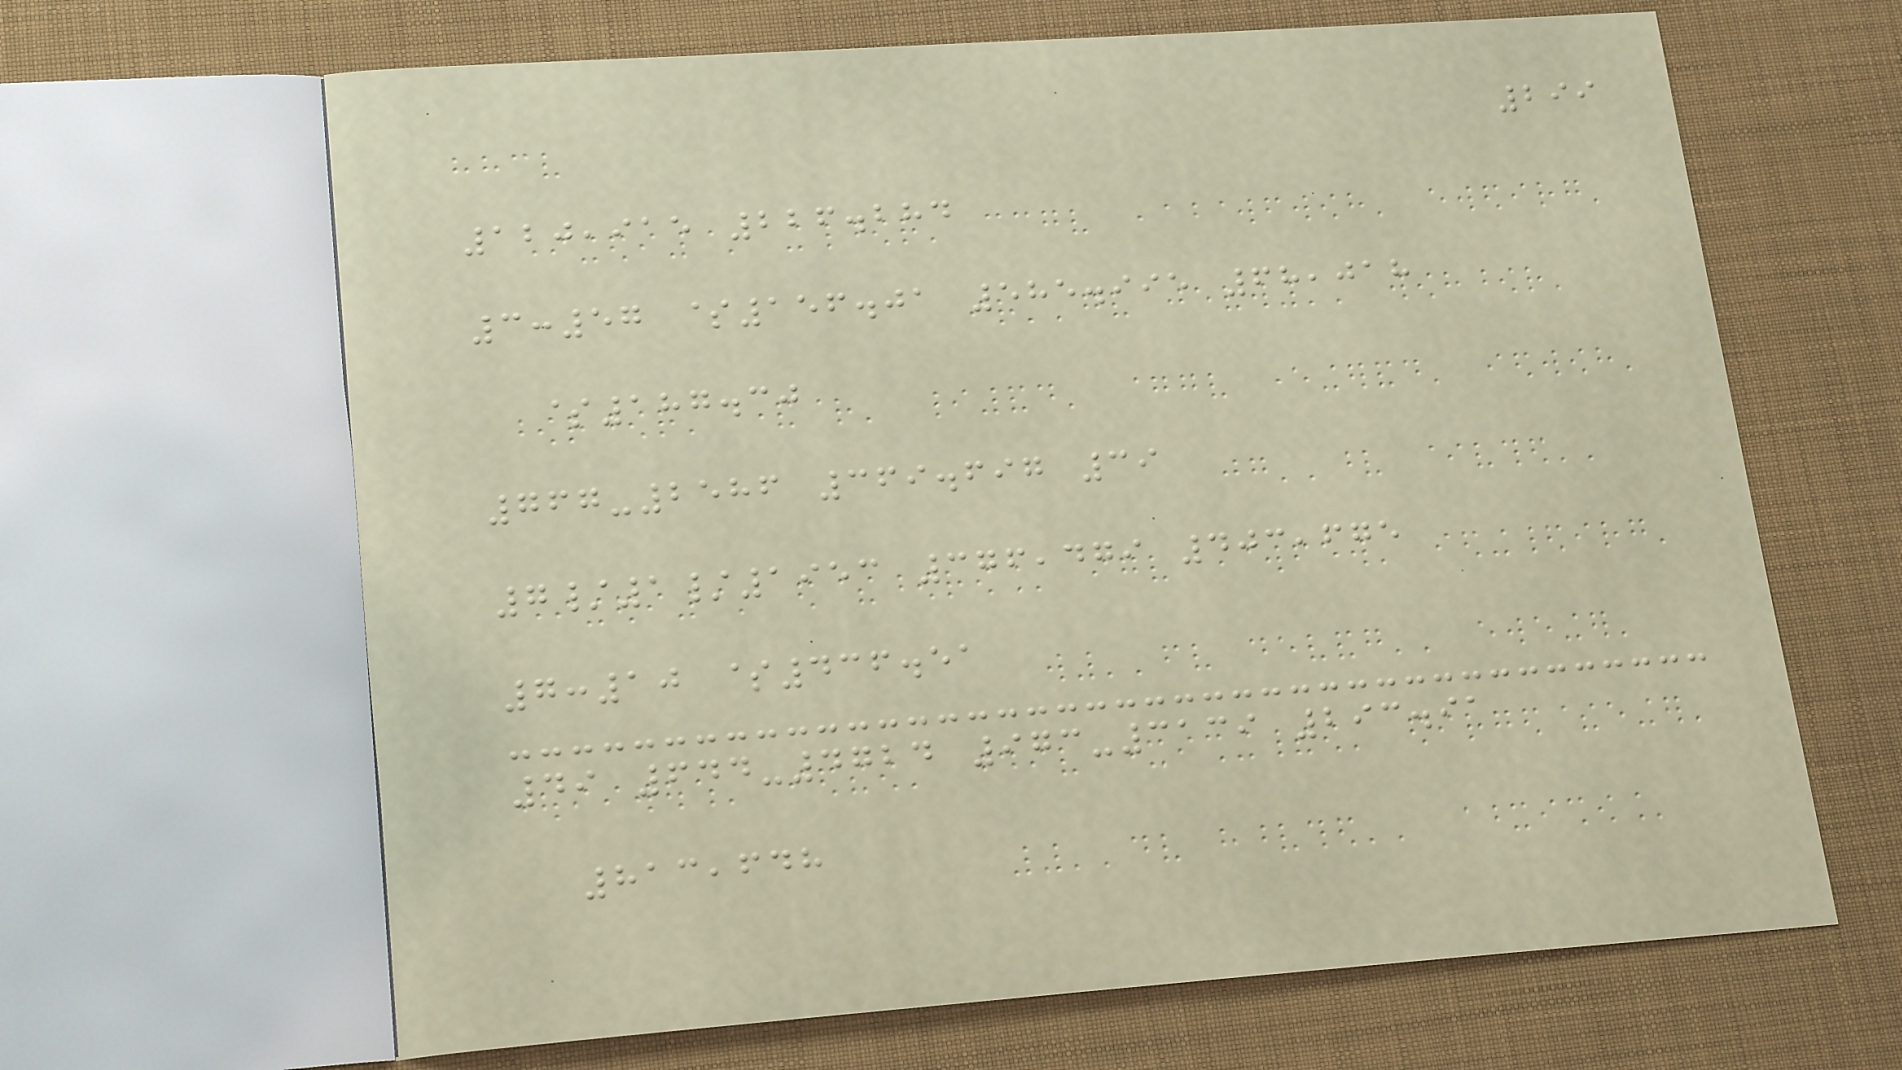299
120,915 226.284
3:57 $156.01 585.995 68,018
$187.30
767-2586 369.697 39
7/1/1953 376,479 403,675
7:10 $436.51
49 644-4724 973-3139 293.91
813,648
